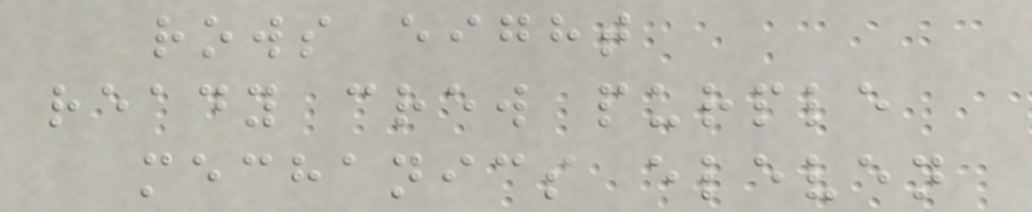rows eight
ready crew purple
mechanics eleven
